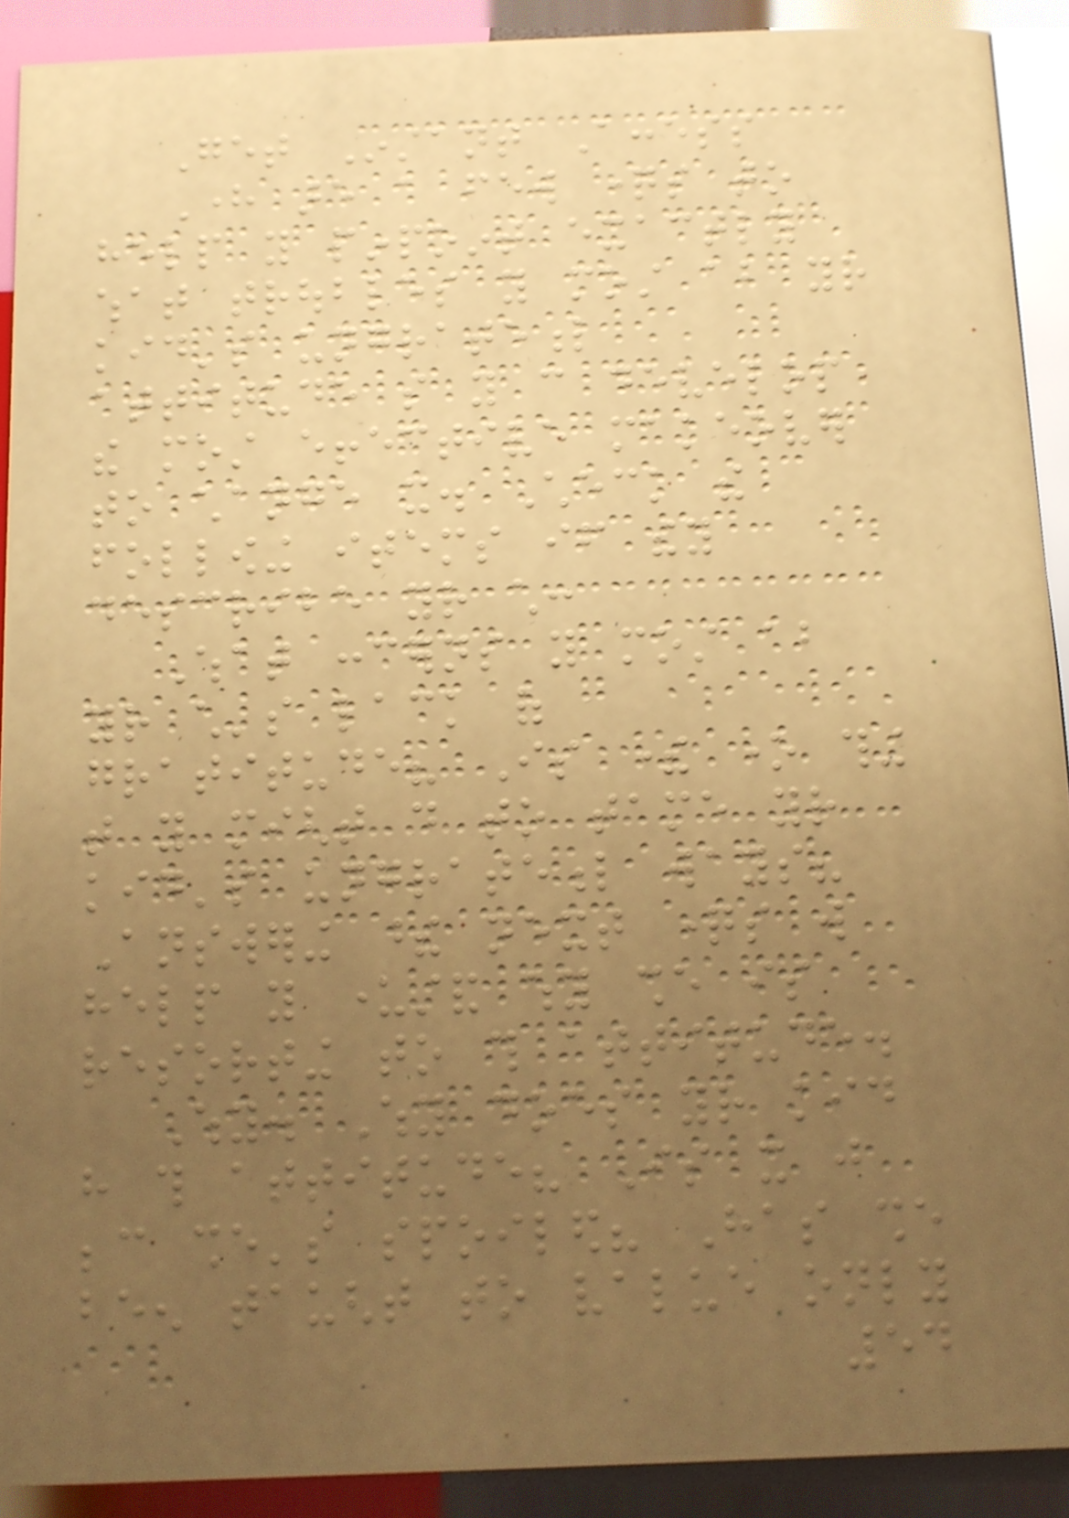Get Instant Access
Here are a few questions to
help you pinpoint exactly
what troubles you most about your
kid's ungrateful
attitude so you can develop
the most effective makeover
to change it. Check the
following items if they
describe your child:
What concerns you most about
your child's lack of
gratitude? Is there one thing
that you might do to tame your
kid's ungrateful ways?
Answering these next questions will
help you understand why she is
resorting to this attitude.
Why. Why does your kid
have this attitude? Is it just
because she's spoiled? Has she
been taught to value only
54
